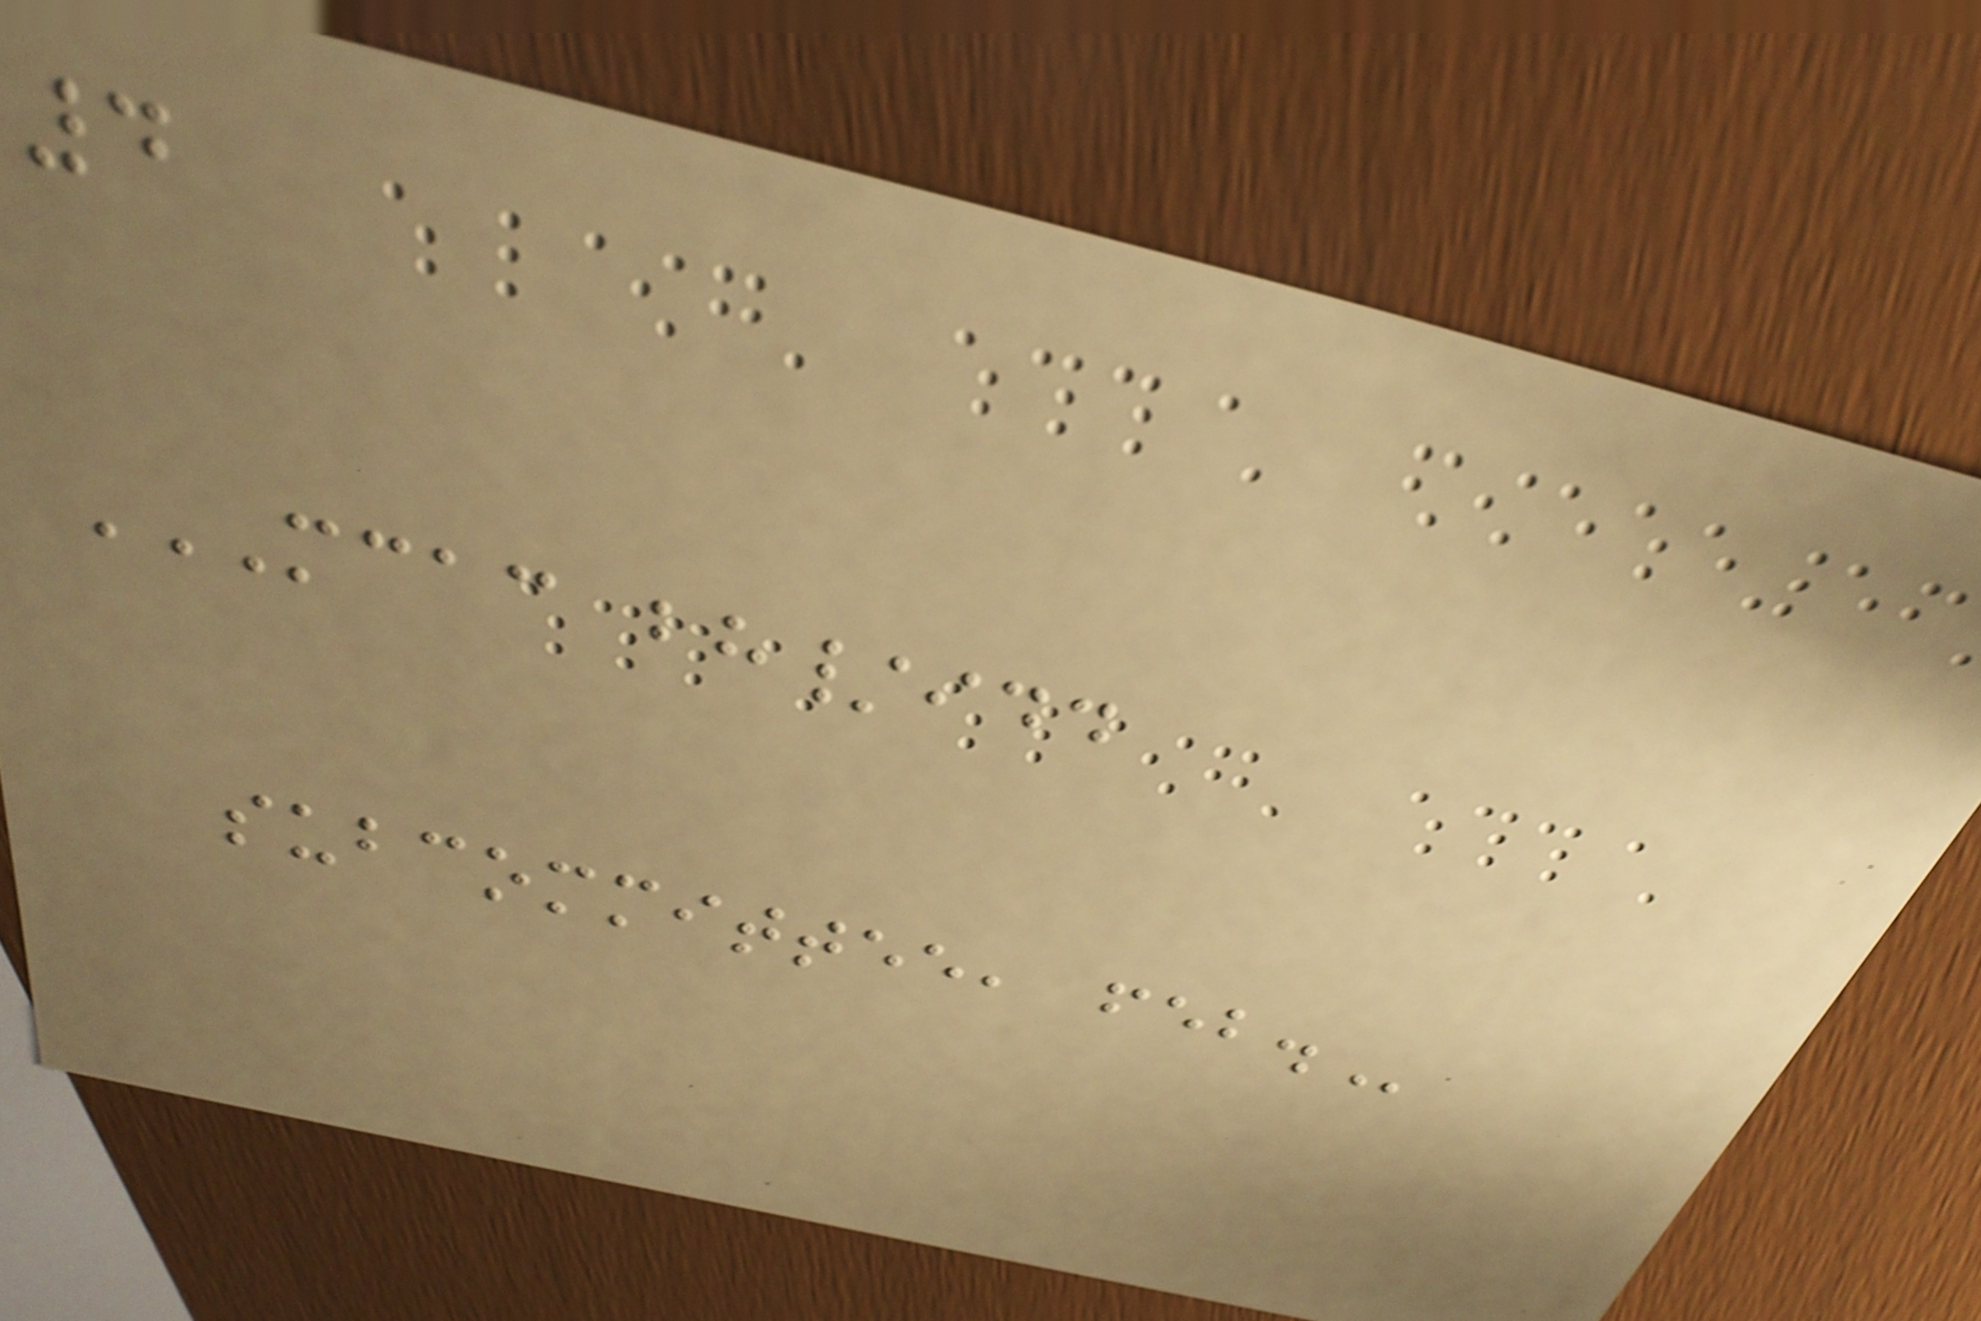4
MCAC BH/IDD
SUBCOMMITTEE, FEB.
